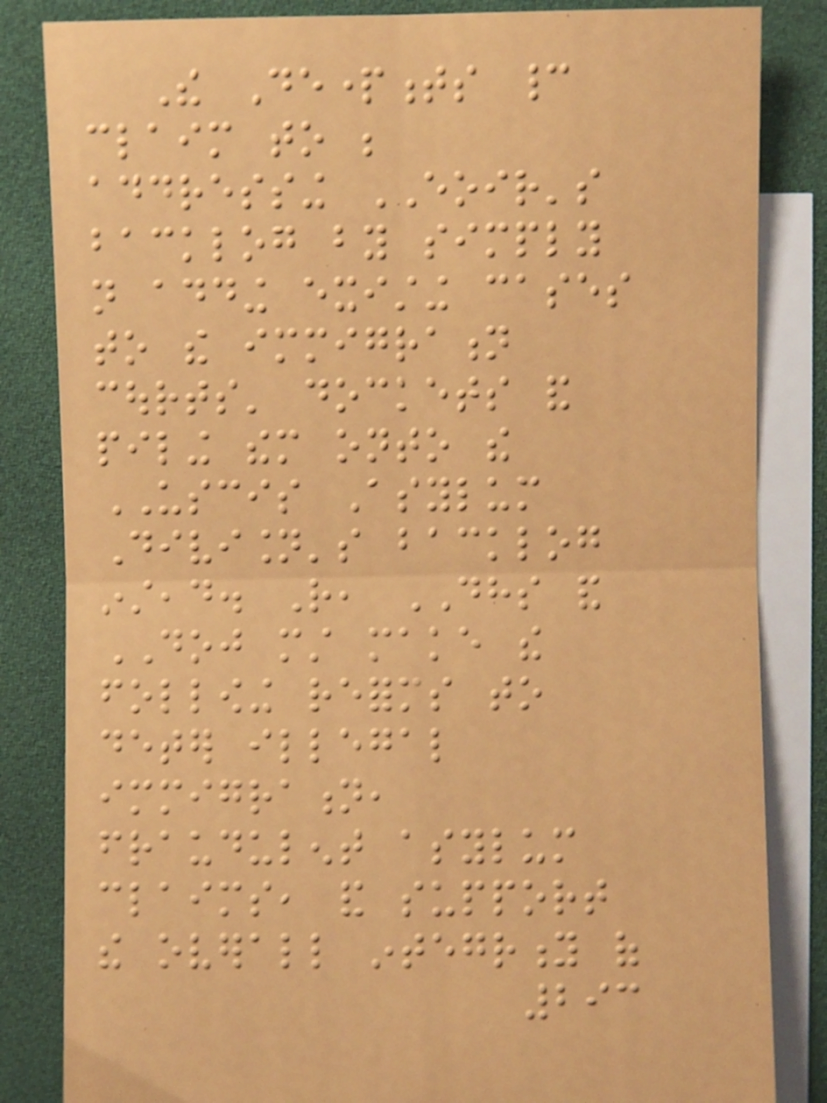The Departments cannot
claim to be
addressing EOIR's
backlog by simply
not adding existing cases
to the immigration
courts' dockets and
piling them onto the
USCIS Asylum
Division's backlog
instead. Rather, DHS and
DOJ must make the
following reforms to
deter illegal
immigration,
fraudulent asylum
claims, and support
the overall integrity of
293
